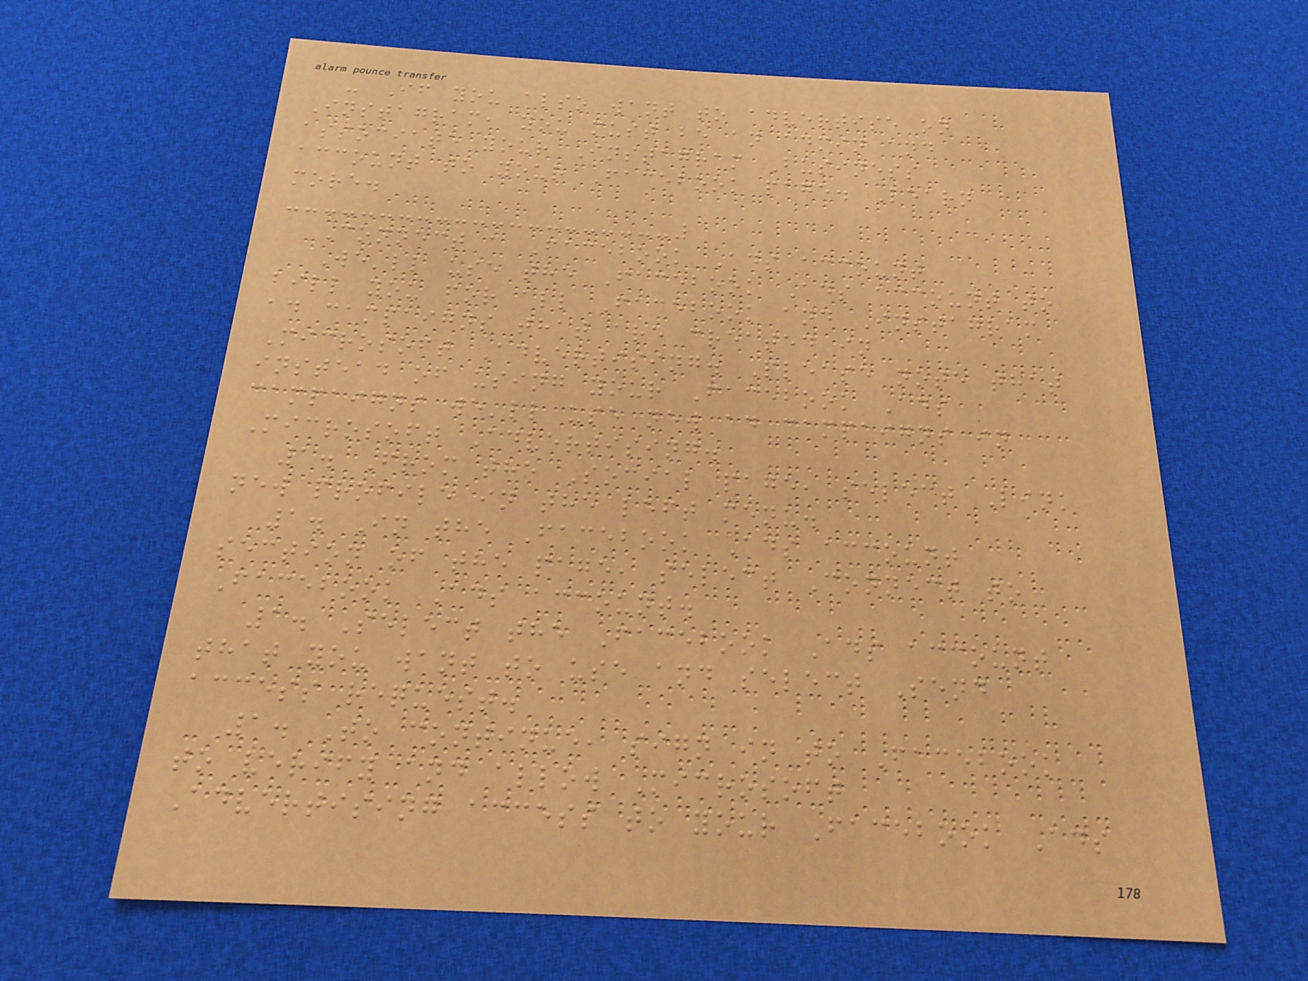- If you also want to advertise on
Instagram, you must be an admin and
associate your Instagram Business
account to your Facebook page. Learn
more.
Connect a Facebook Ads account
We'll use the Facebook Ads account to
bill you for all Facebook and Instagram
ad campaigns that are created in
Microsoft Advertising. Please note that
instead of using your Facebook Ads
campaigns we'll use new ad campaigns in
Microsoft Advertising.
1. From the Social page, select Link
new profile in the left menu.
1. In the Facebook Ads account
section of the page, select Connect to
Facebook Ads account.
1. Select the Facebook Ads account
that you want to use and select Send
access request.
1. To continue, sign in to Facebook
to verify and allow Microsoft
Advertising access to your Facebook Ads
